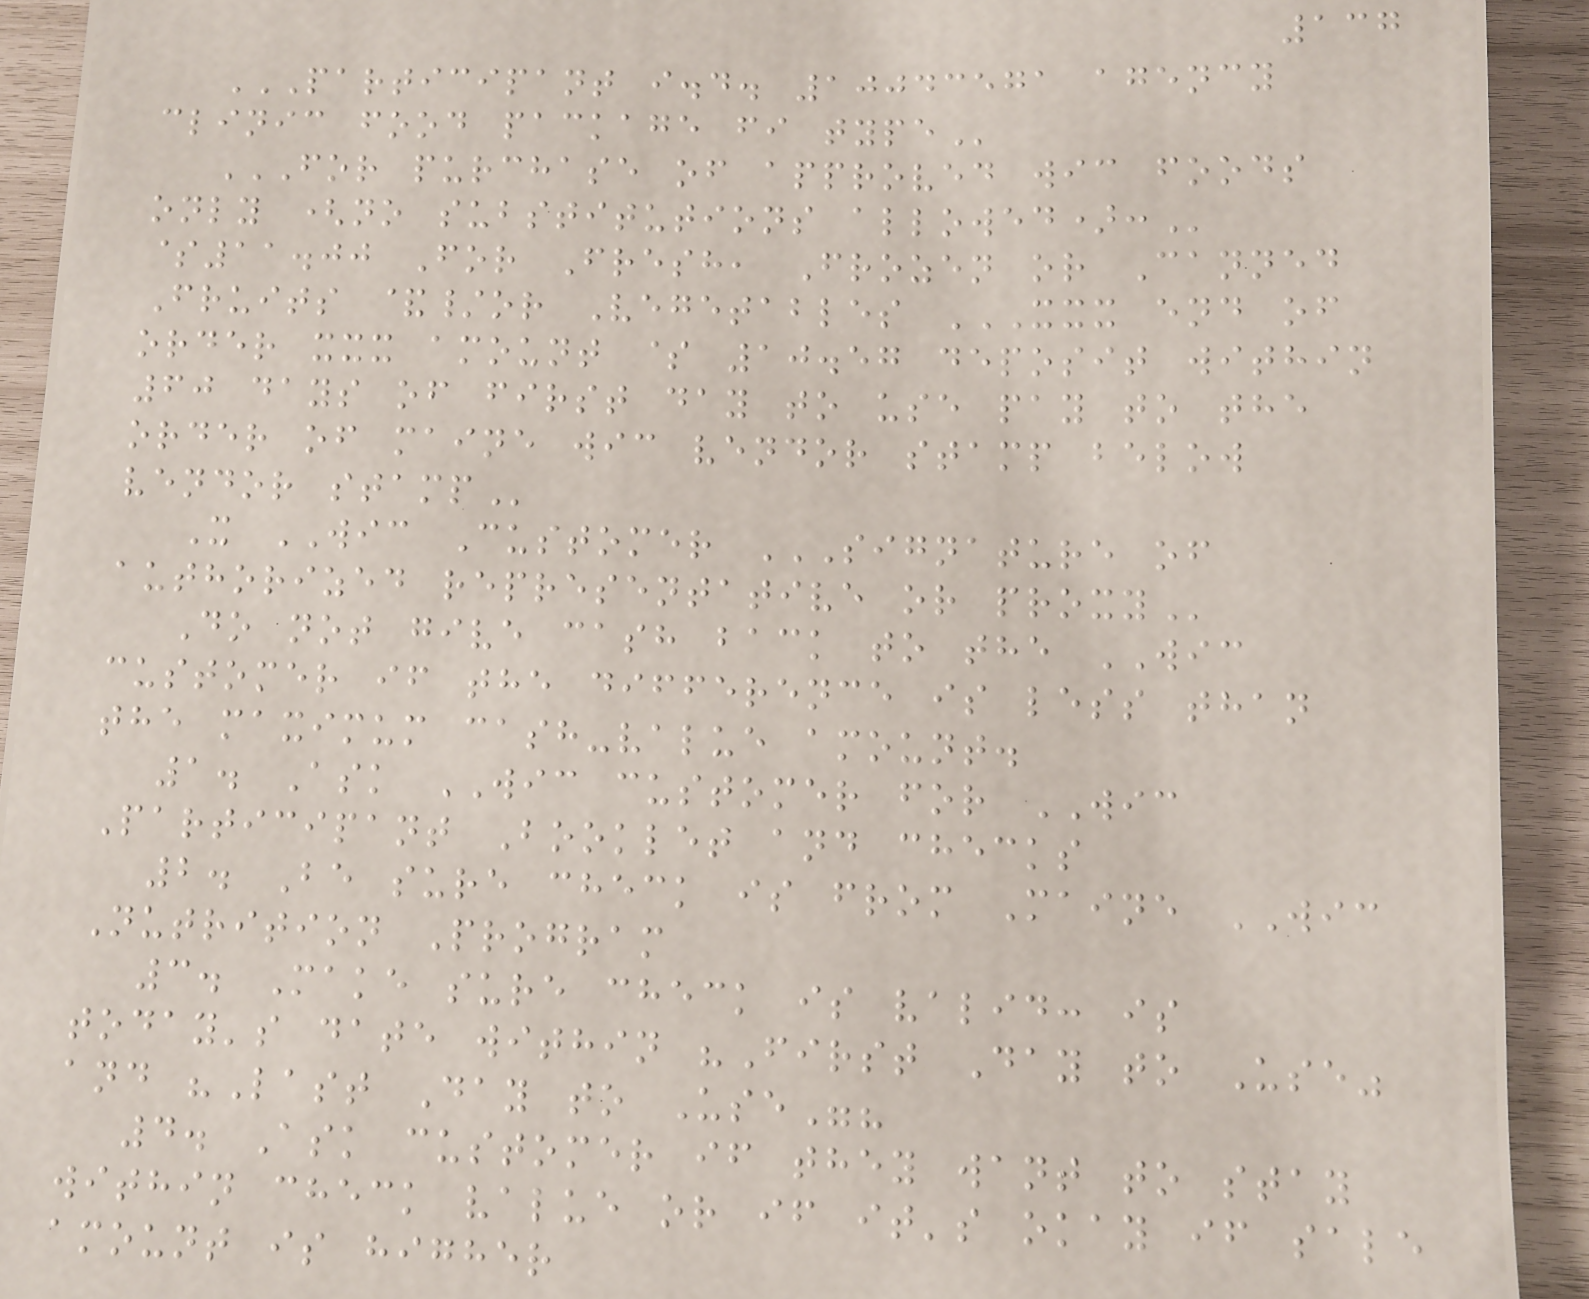137
PARTICIPANT I.D. 10043571 AGENCY
CLINIC FOOD PACKAGE FI TYPE
FOR PURCHASE OF APPROVED WIC FOODS
ONLY (NO SUBSTITUTIONS ALLOWED):
$11.00 For Fresh, Frozen or Canned
Fruits &/or Vegetables XXX END OF
ORDER XXX AMOUNT $ 10.57 DEPOSIT WITHIN
60 DAYS OF FIRST DAY TO USE PAY TO THE
ORDER OF MAINE WIC VENDOR STAMP BELOW
VENDOR STAMP
X WIC Customer SIGNATURE OF
AUTHORIZED REPRESENTATIVE OR PROXY
Do not give cash back to the WIC
customer if the difference is less than
the maximum cash-value amount.
1. Ask WIC customer for WIC
Participant Booklet and checks
2. Be sure check is from Maine WIC
Nutrition Program
3. Make sure check is valid: is
today's date within "First Day to Use"
and "Last Day to Use"?
4. Ask customer if they want to stay
within check value or if it's okay if sale
amount is higher
